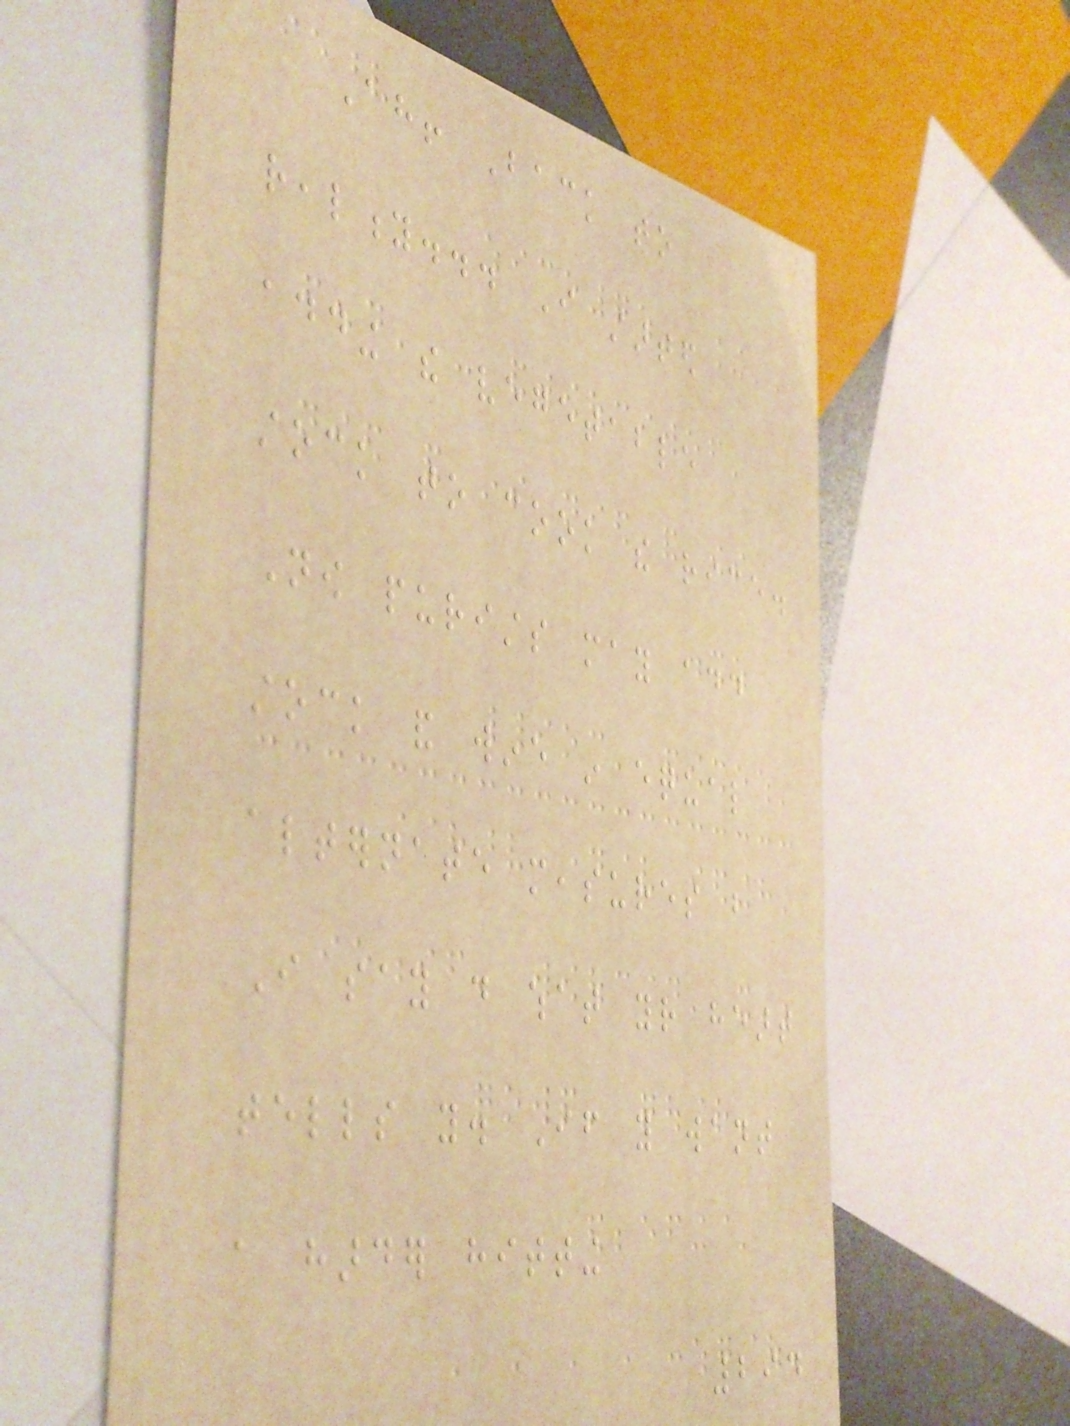Ah! Back to
reality... I started
adding the vegetable
stock to cook the rice.
Now purists may add
stock and wine in equal
alternate measures but
I say do what your heart
tells you. If you want
a harder hitting
294
